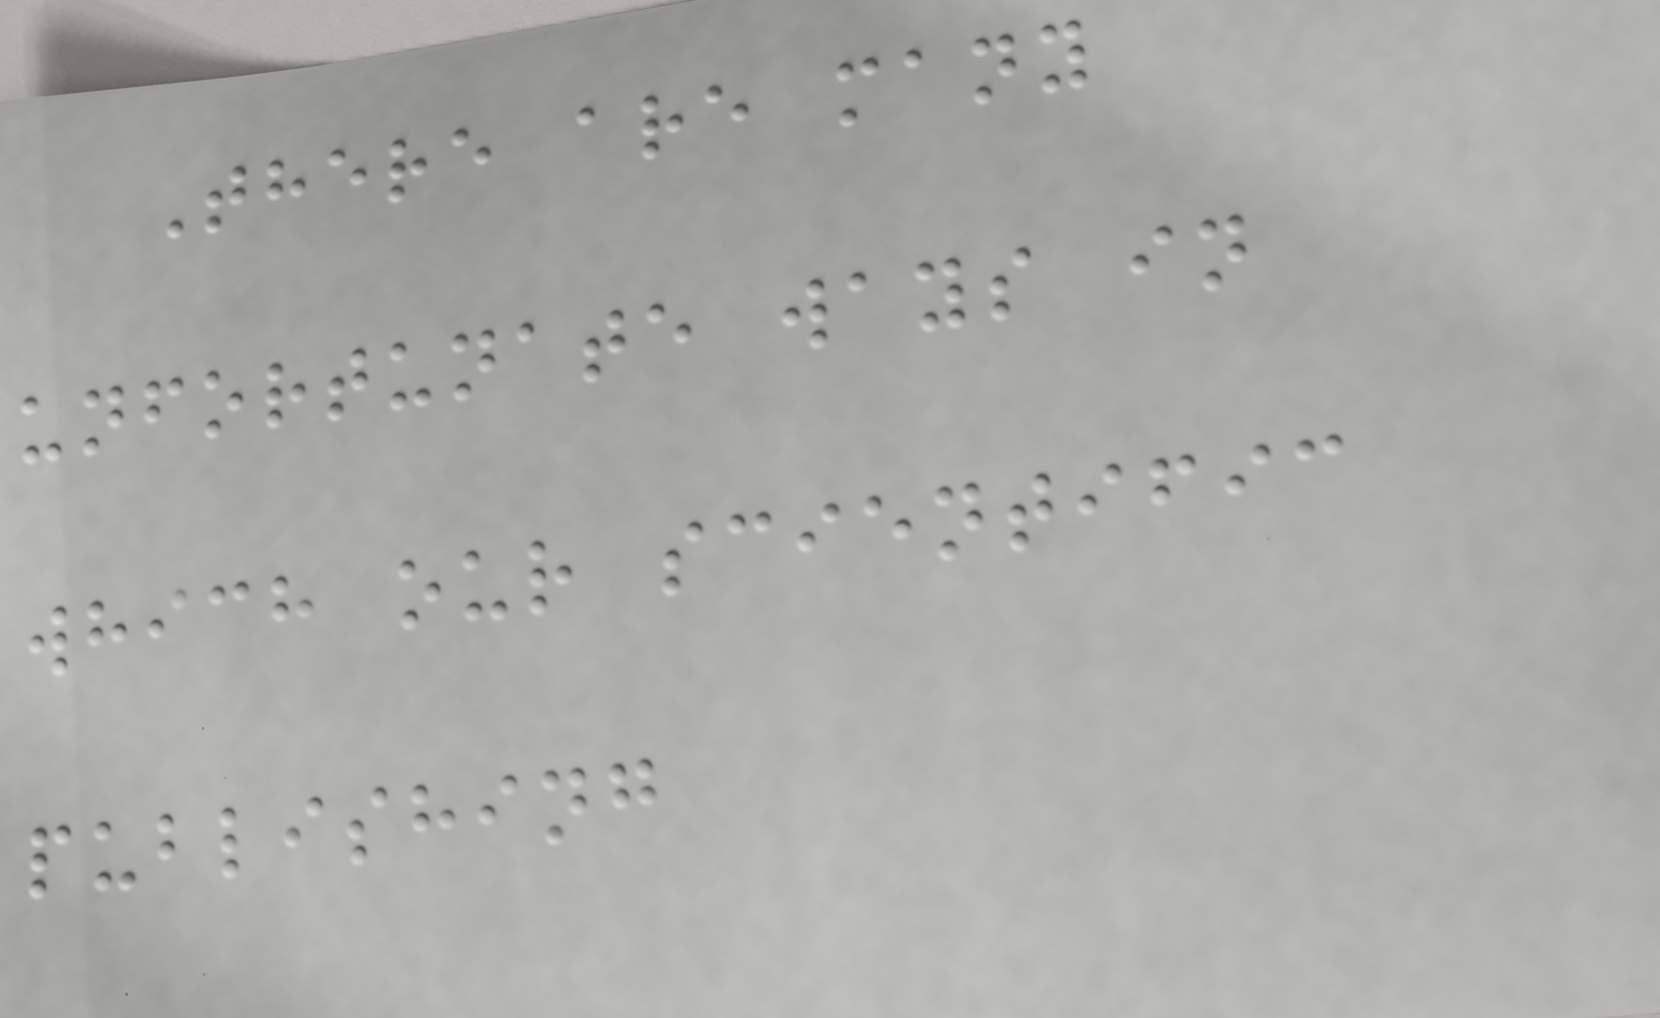There are many
unfortunate ways in
which our scientific
publishing
